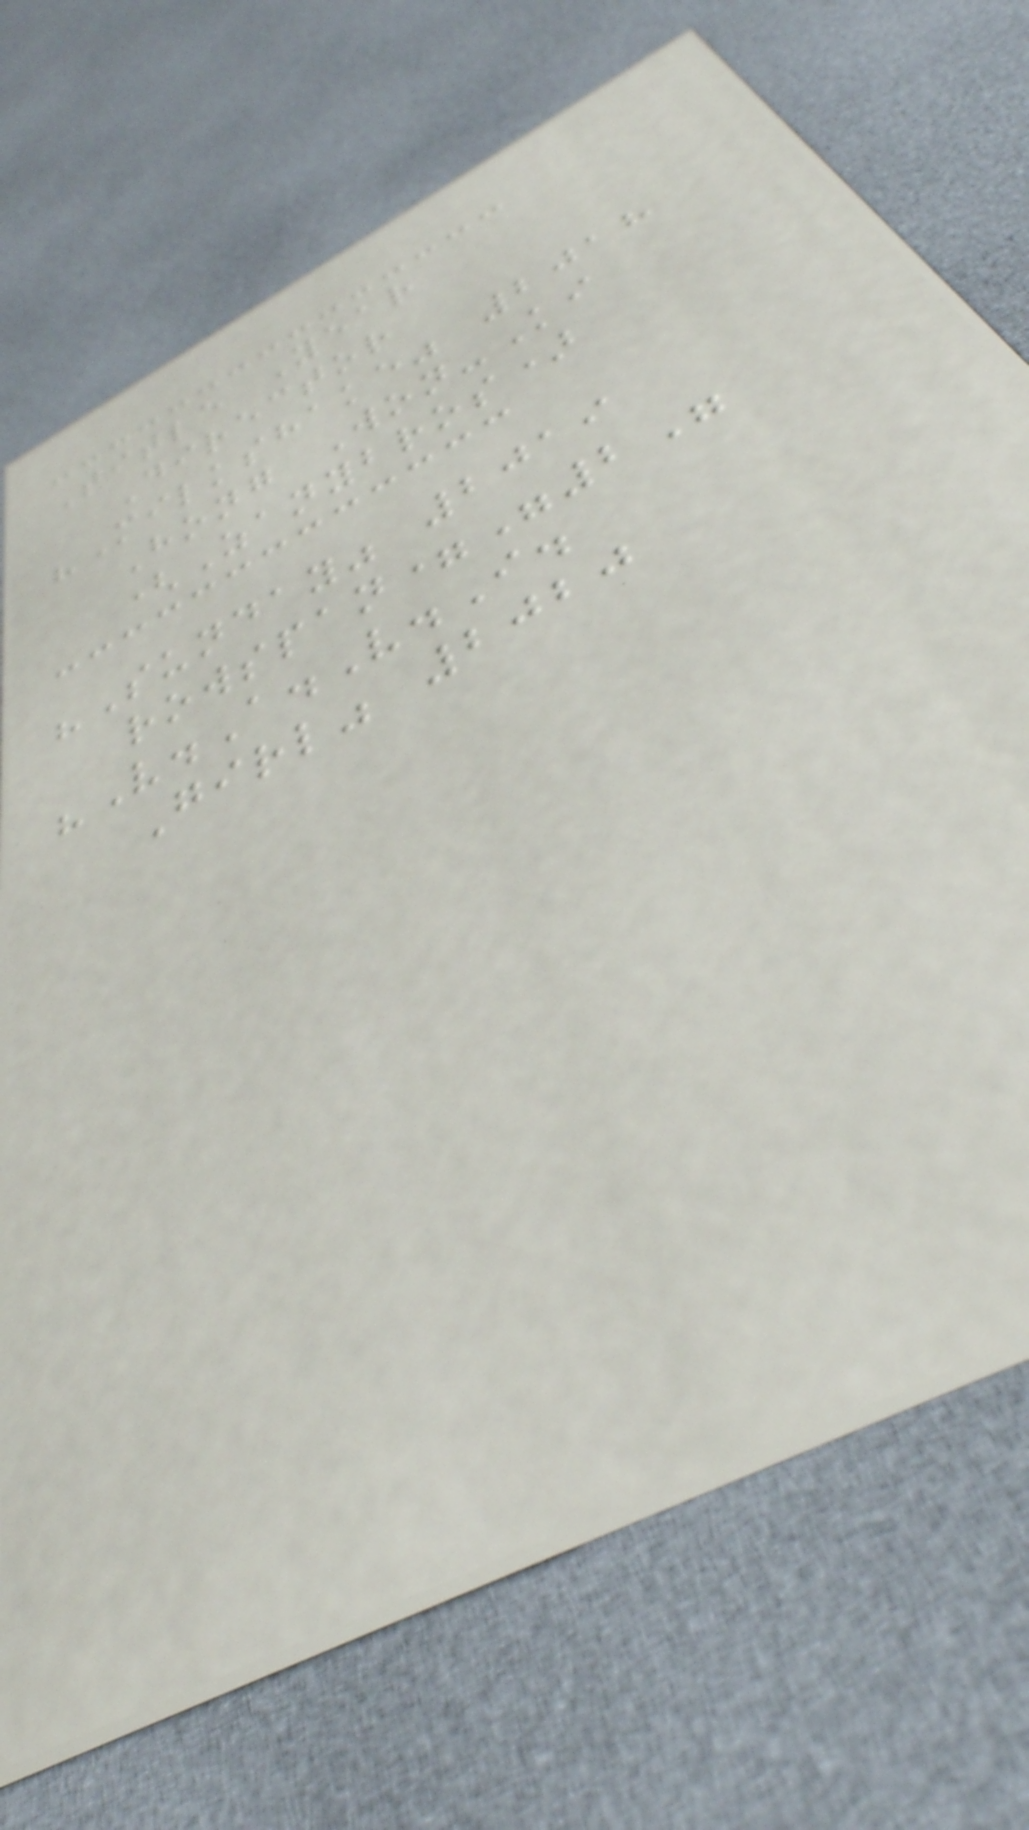Title Year
Director
"Milkshake" 2018
Hong Won-Ki
(Zanybros)
"Sunday" 2019
rowspan="2"
"V.A.V.I.
Girl" 2020
